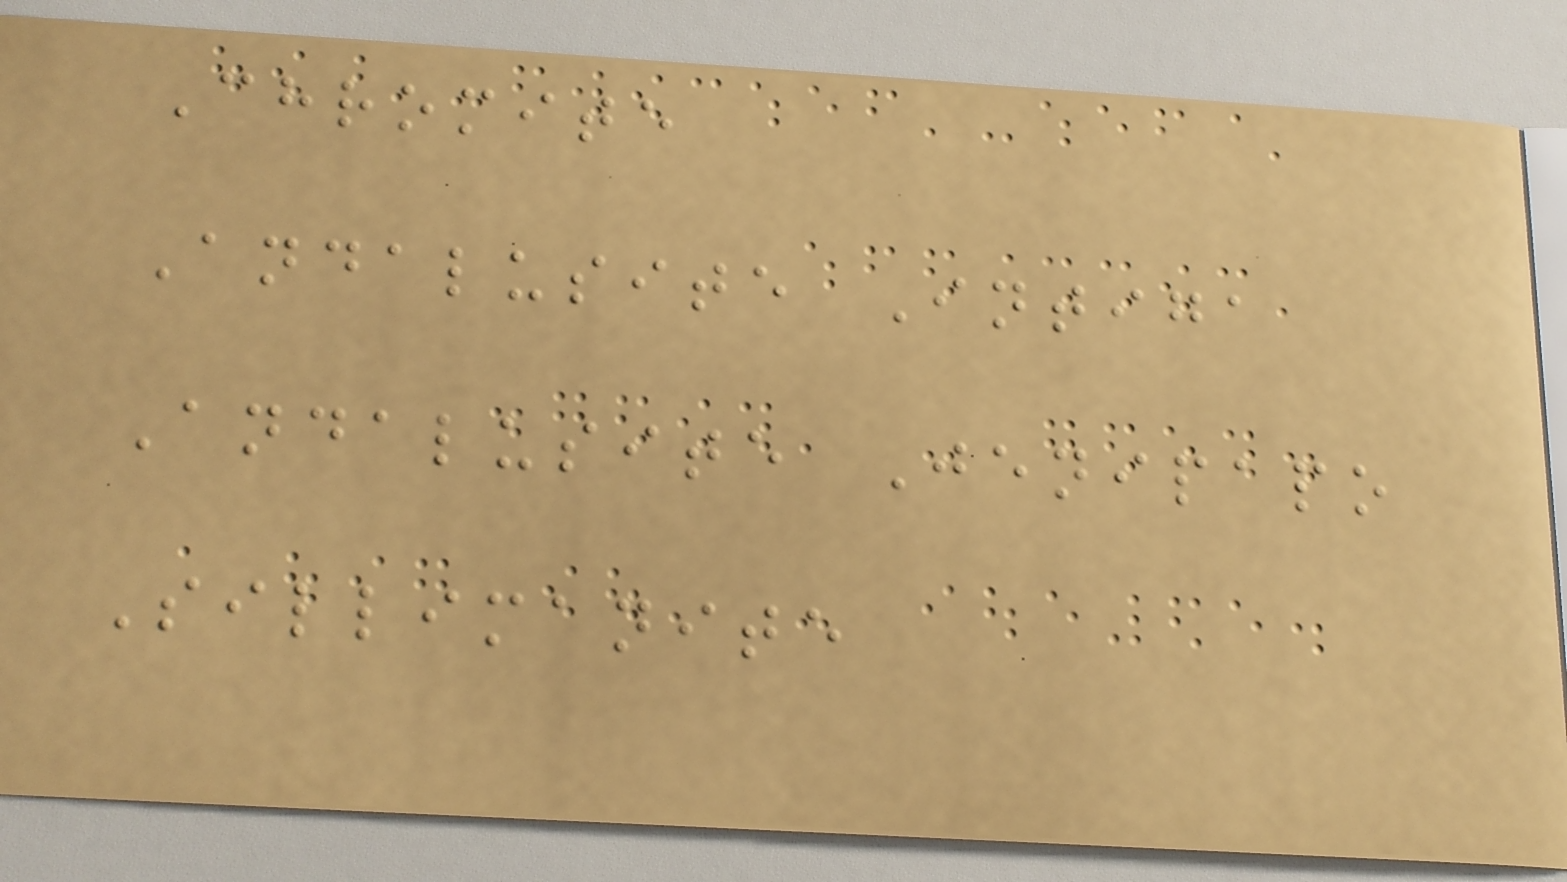Chromite
Andalusite Intiga
Andalusite Jenipapo
Sillimanite
